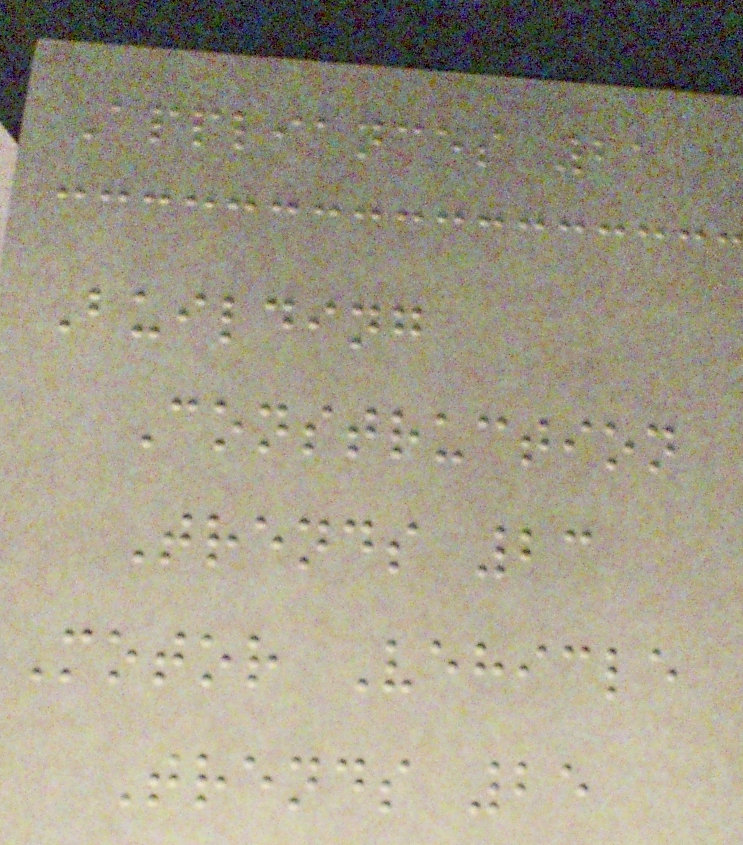Appliances 21
Building
Construction
Trends 23
Motor Vehicle
Trends 25
